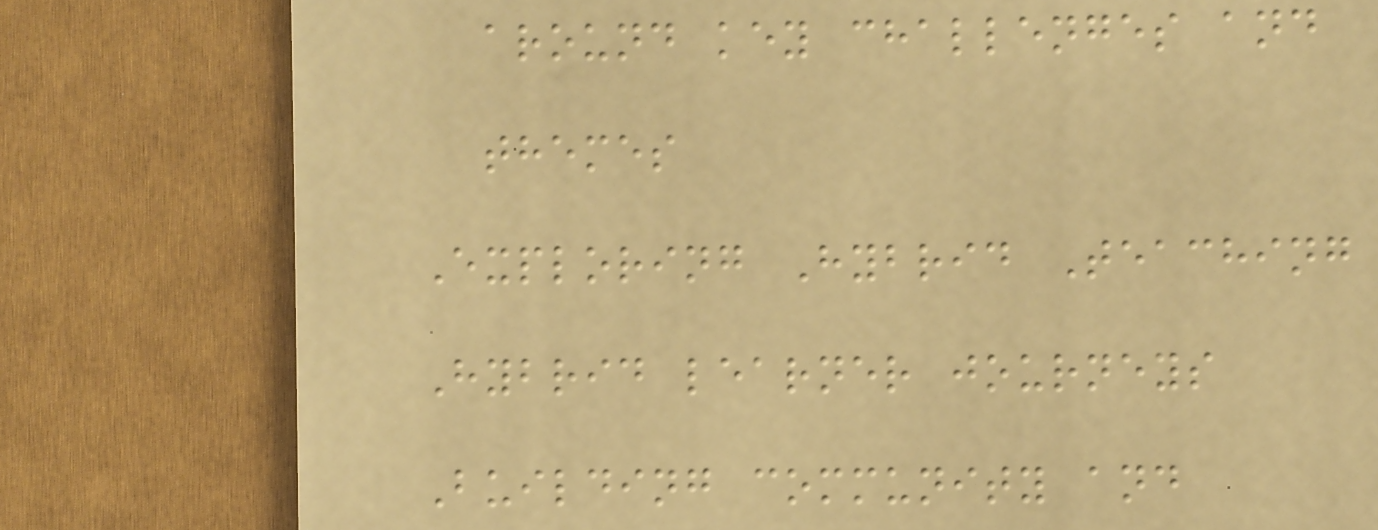around key challenges and
themes
Exploring Hybrid Teaching
Hybrid learner journeys
Building community and
